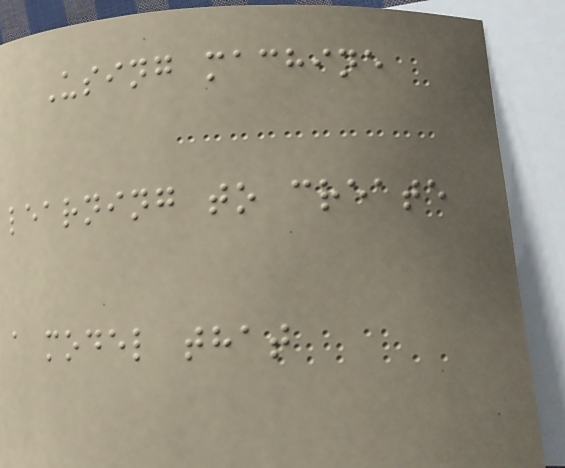Using machine
learning to create
a model that
